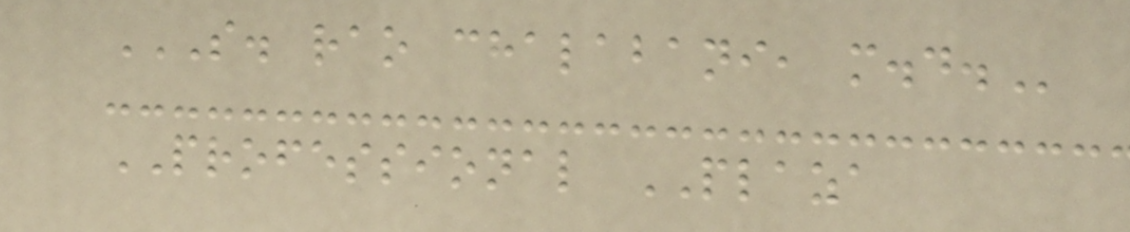S. RAO CHALABANI, M.D.
PROFESSIONAL PLAZA
